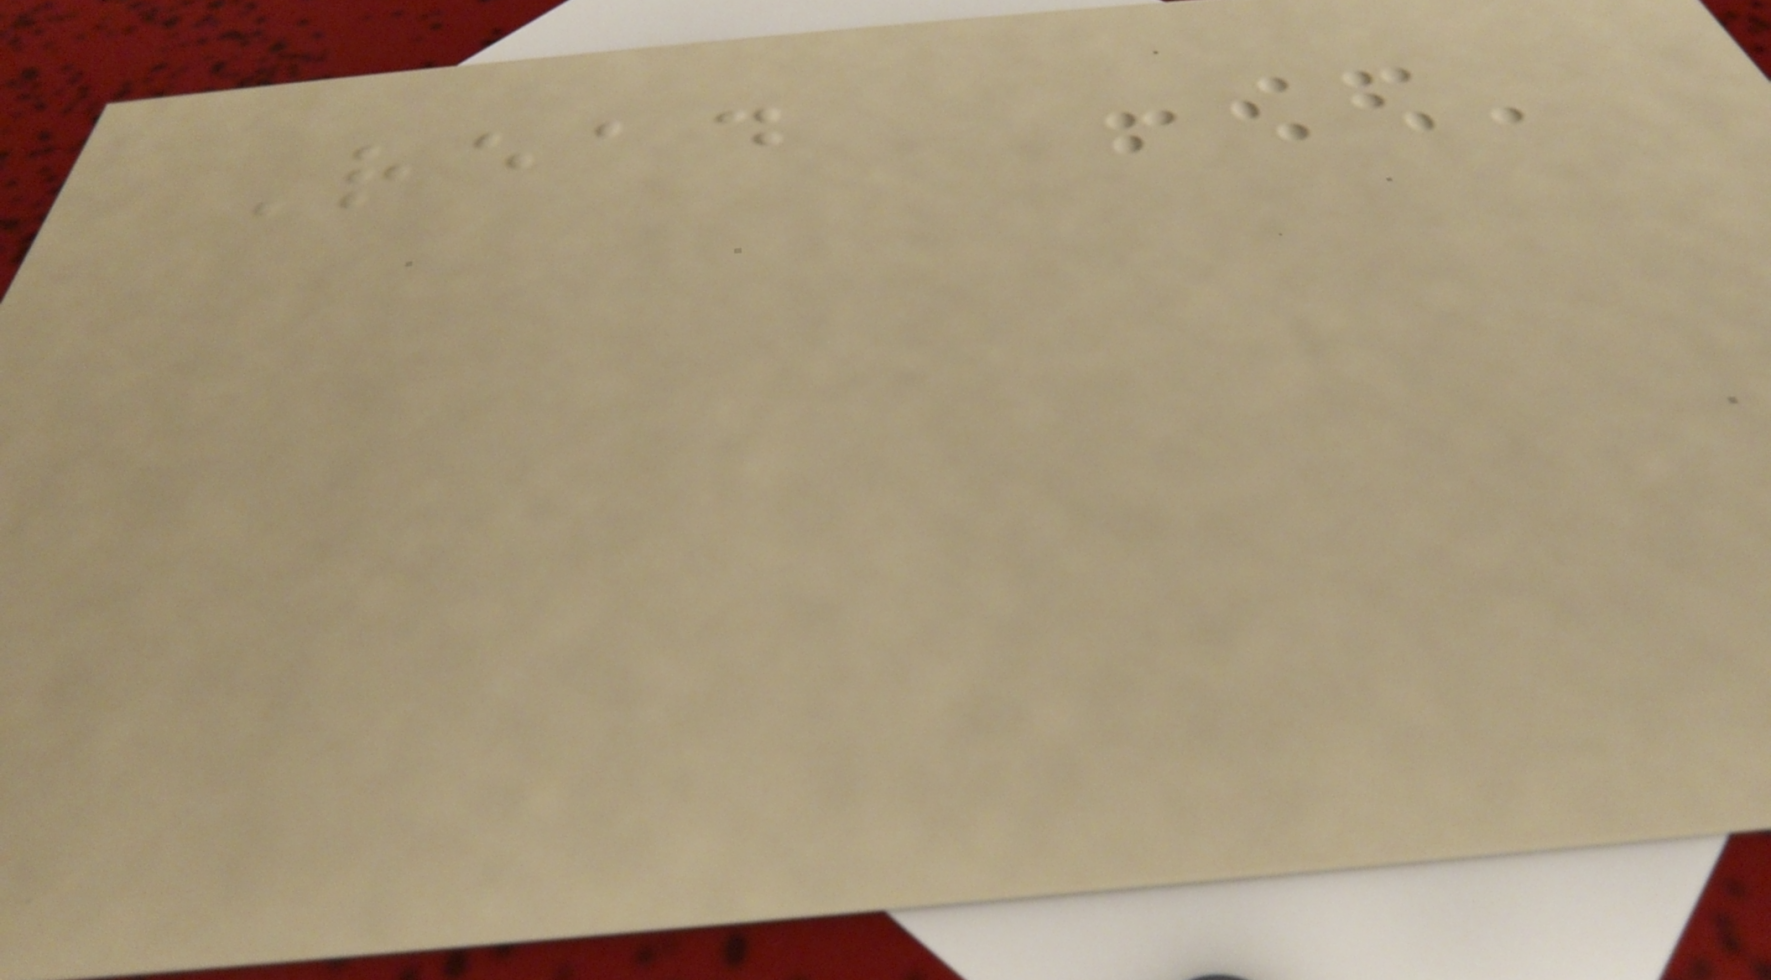Read
